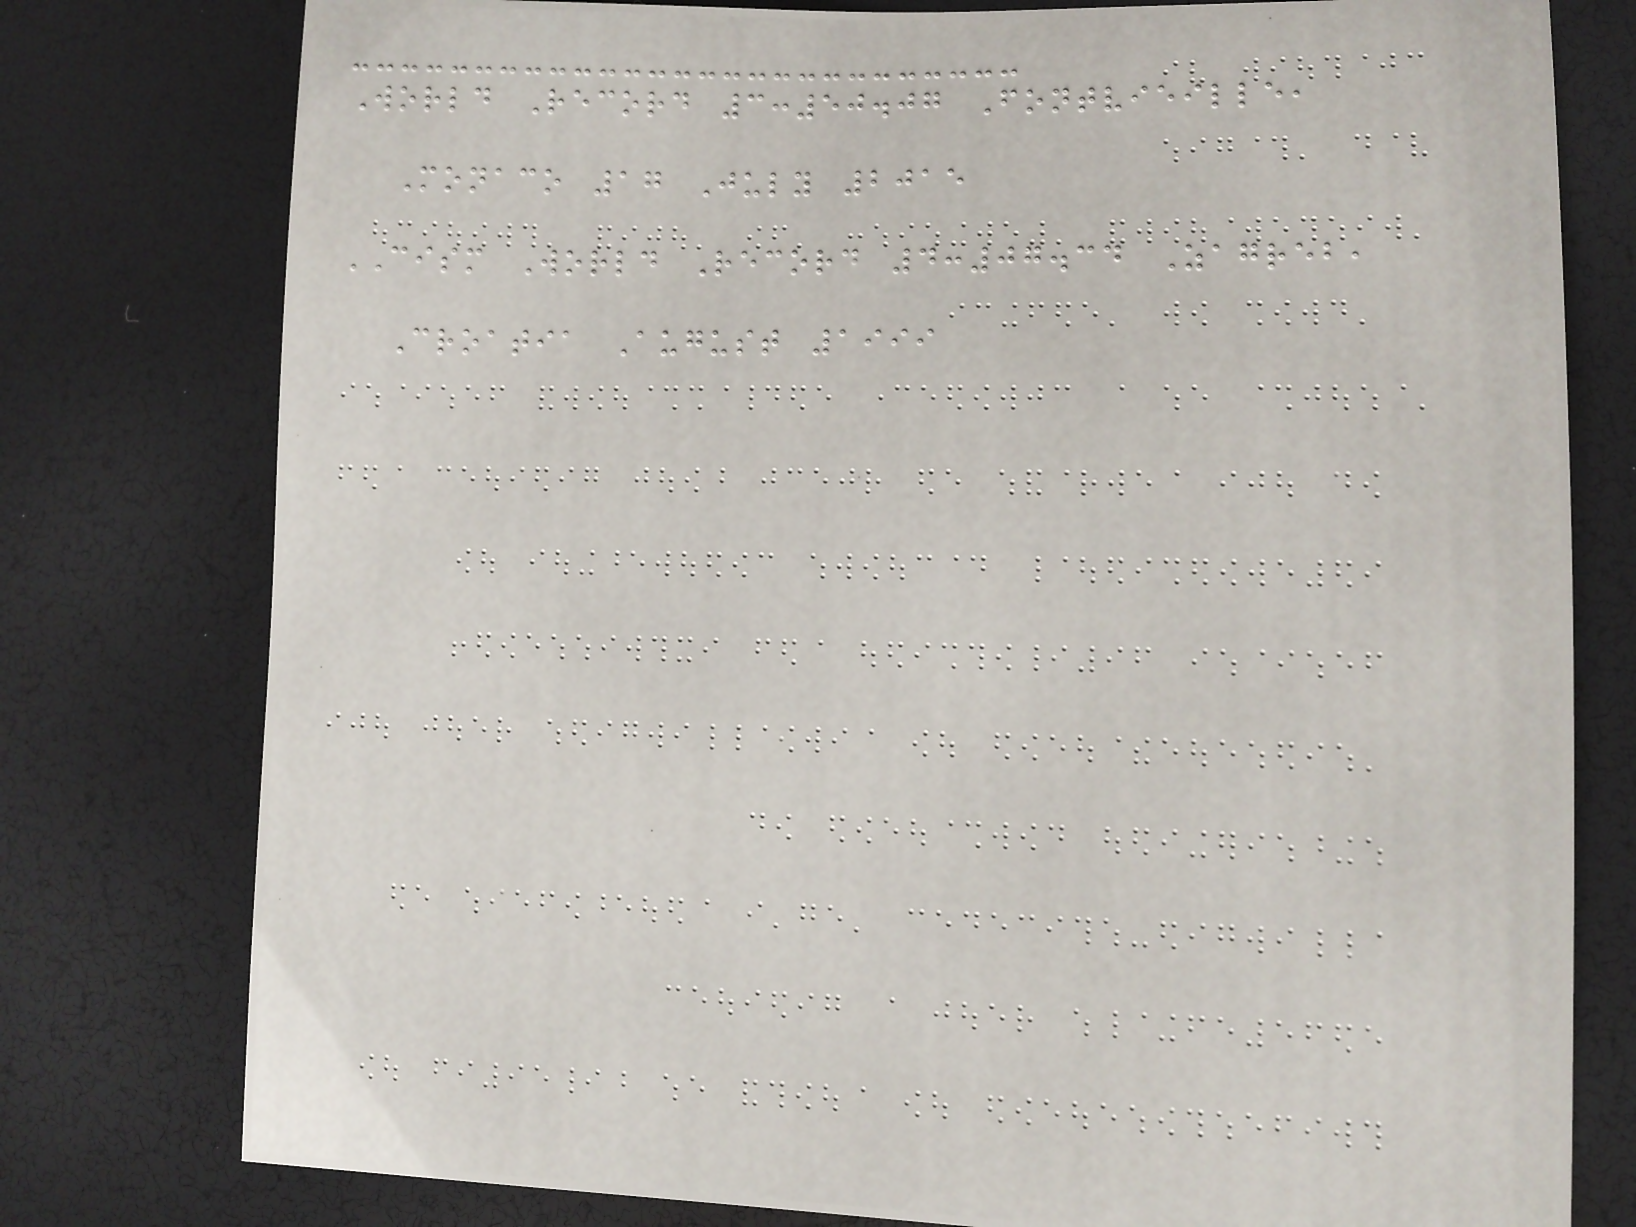World Record 3:50.07 Fontvieille,
Monaco 17 July 2015
CISM World Record 4:07.34 Zagreb,
Croatia August 1999
